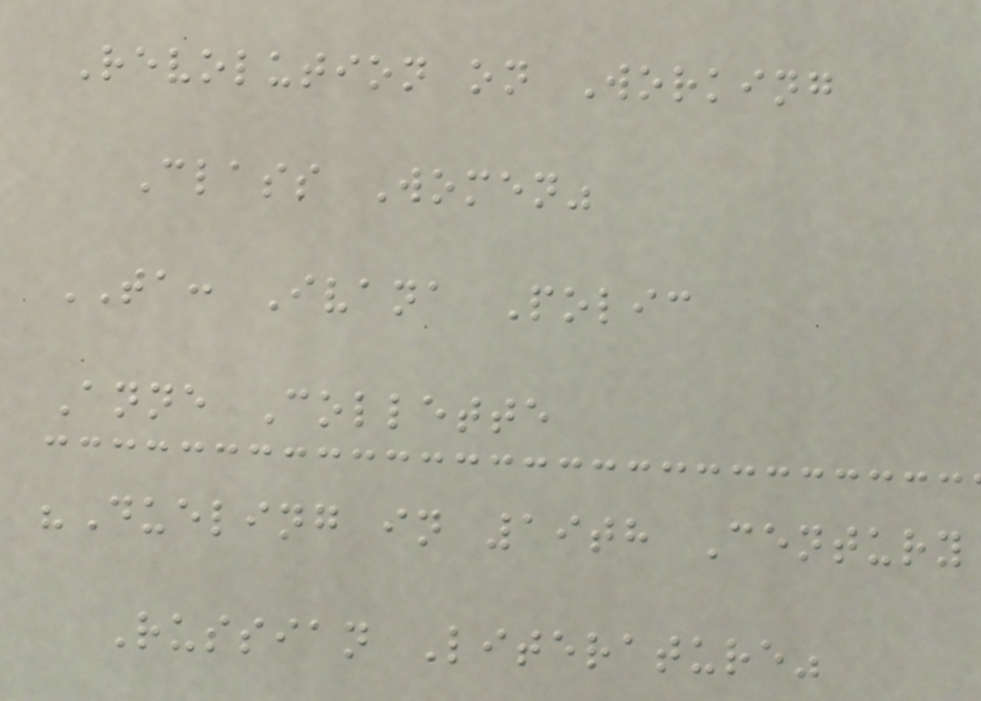Revolution on Working
Class Women"
TA: Ivana Polic
Anne Collette
"Dueling in 19th Century
Russian Literature"
